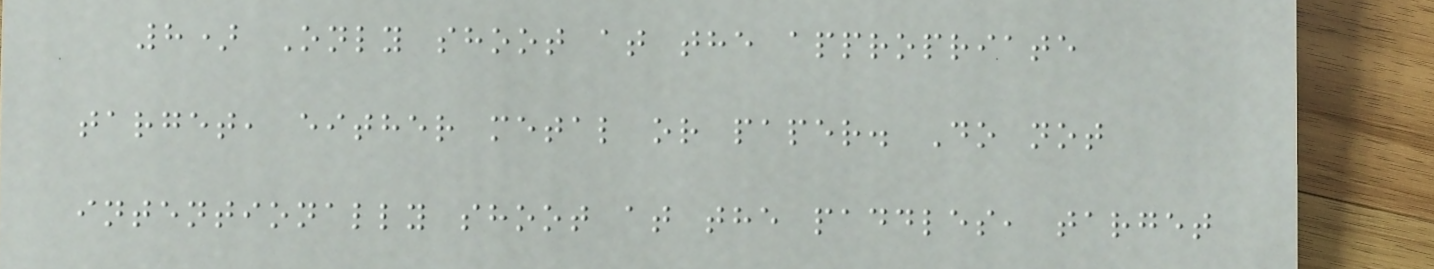8) Only shoot at the appropriate
target, either metal or paper. Do not
intentionally shoot at the paddles, target
